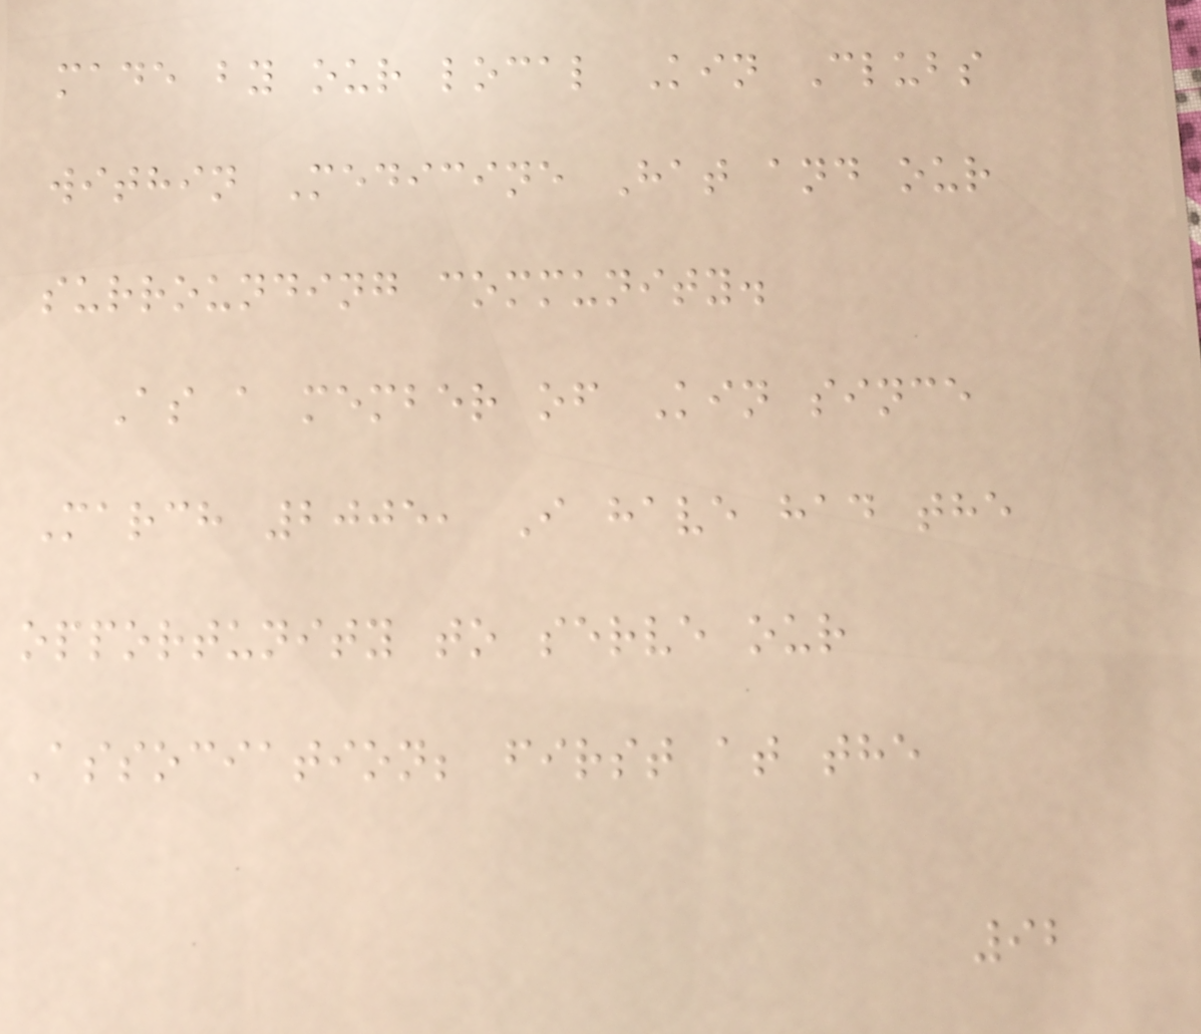made by our local Kin Clubs
within Medicine Hat and our
surrounding community.
As a member of Kin since
March 2005, I have had the
opportunity to serve our
Association; first at the
92
